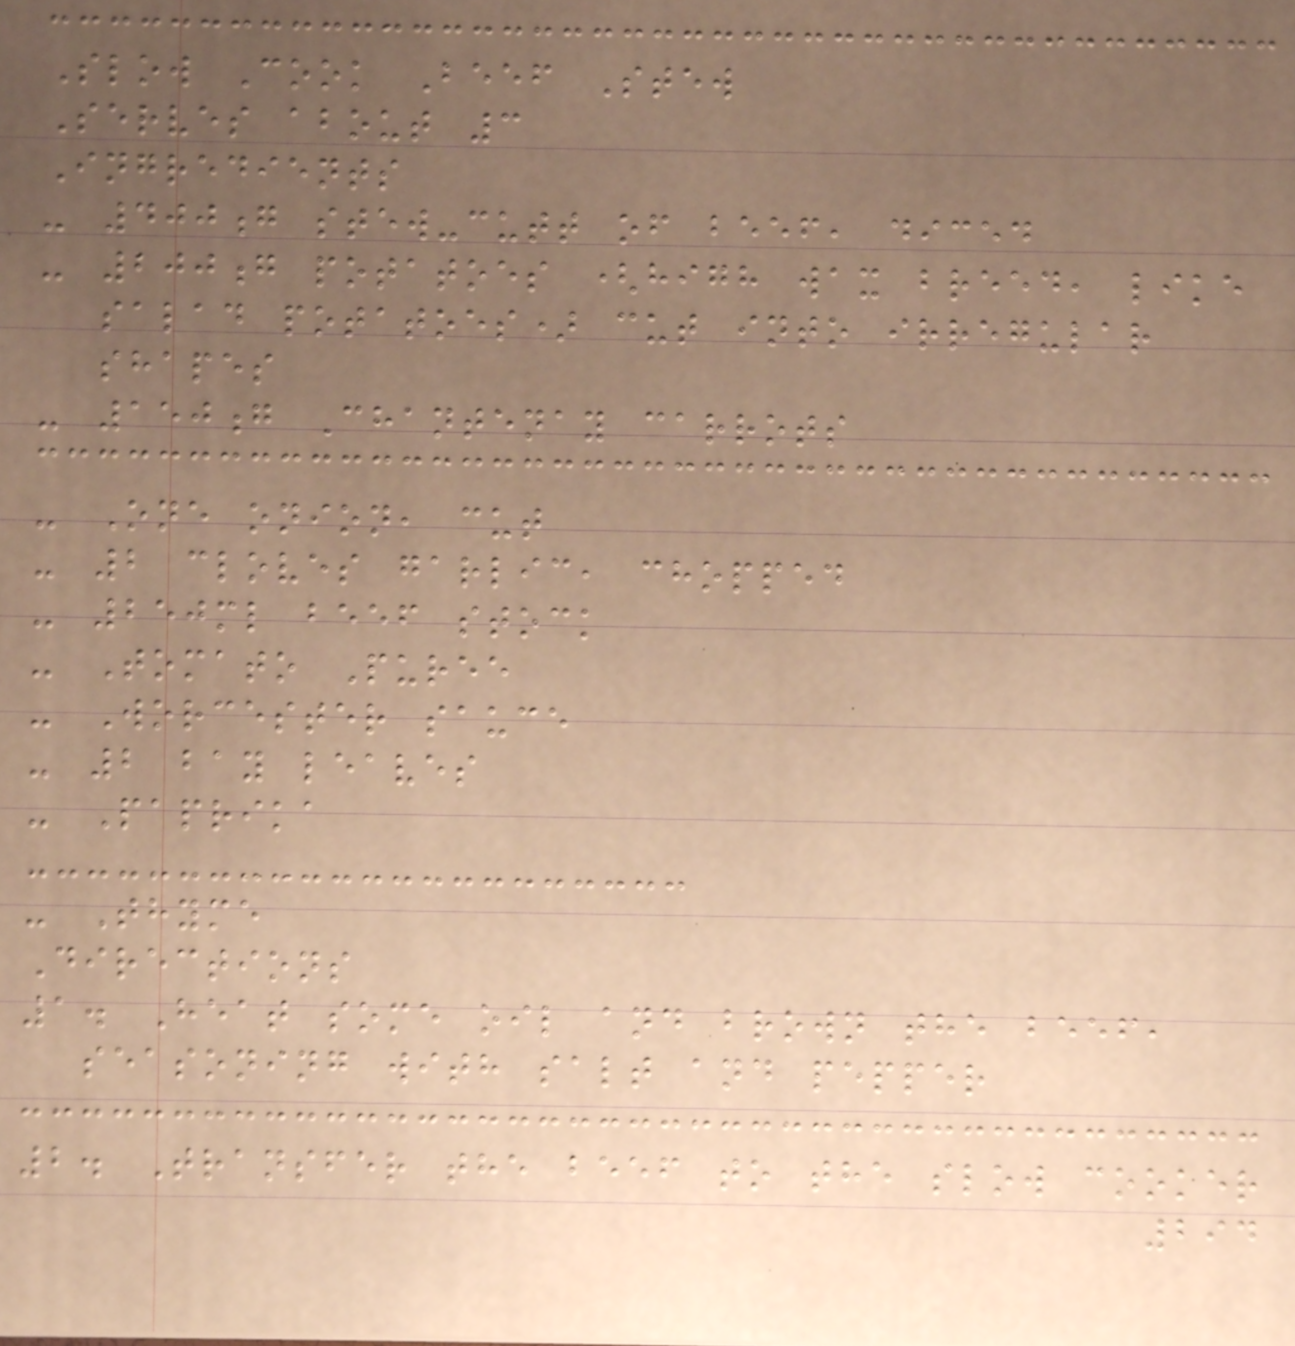Slow Cook Beef Stew
Serves about 3
Ingredients
- 400g stew-cutt of beef, diced
- 200g potatoes (high wax breed, like
salad potatoes) cut into irregular
shapes
- 150g Chantenay carrots
- One onion, cut
- 2 cloves garlic, chopped
- 250ml beef stock
- Tomato Puree
- Worcester sauce
- 2 bay leaves
- Paprika
- Thyme
Directions
1. Heat some oil and brown the beef,
seasoning with salt and pepper
2. Transfer the beef to the slow cooker
294
